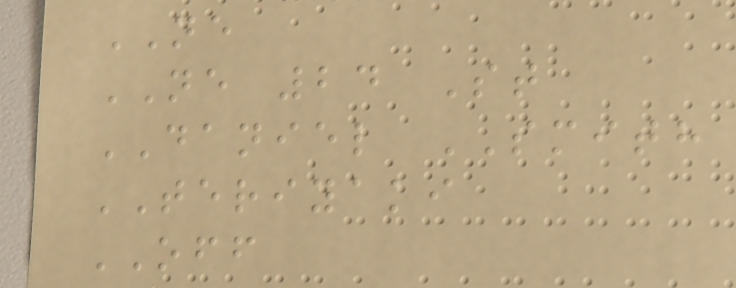NE
NE 24 St
DANIEL SMITH
TERIYAKI
OFF
